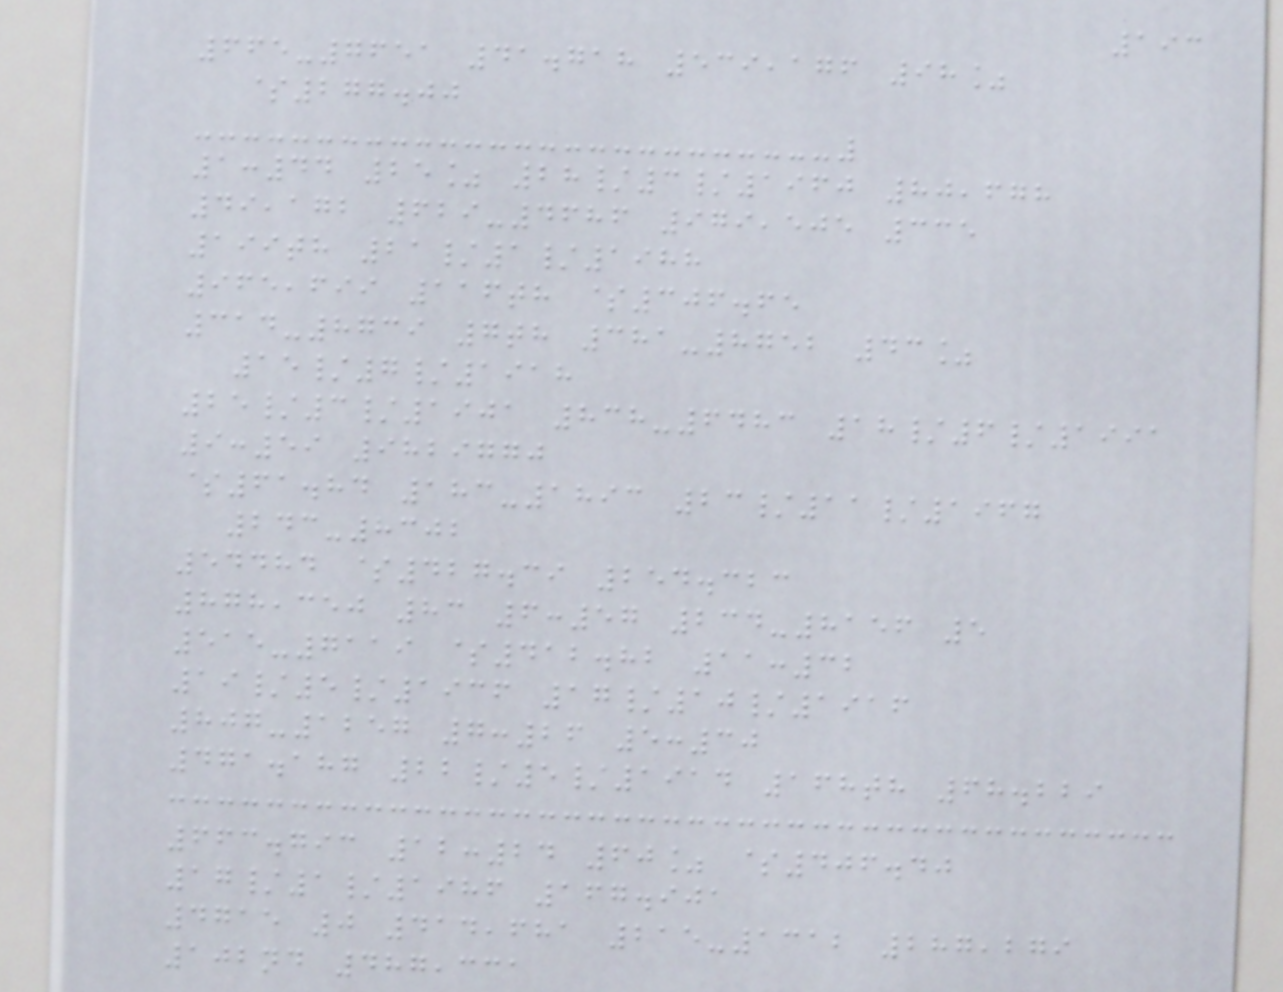193
665-7651 41.718 539,176 98%
$277.00
1:44 25% 28/3/1960 80,678
49,172 629-4686 979,505 335
199th 21/1/1988
965,699 116th $306.65
314-8739 7th 381-8752 43%
15/7/1918
25/3/1901 838-6483 18/6/1991
9:59 9829770
$61.84 183-1893 23/11/1967
243-8302
54484 $427.39 254.323
878,350 83 6:57 234-8156 5
515-7119 $412.82 11:32
19/5/1936 17/10/1916
807-1257 7:26 5:30
471.187 22/5/1914 168th 68.229
663.793 12:24 60% $406.40
17/1/1986 167.901
4715 0 414,681 215-1312 287,279
102nd 487,331
